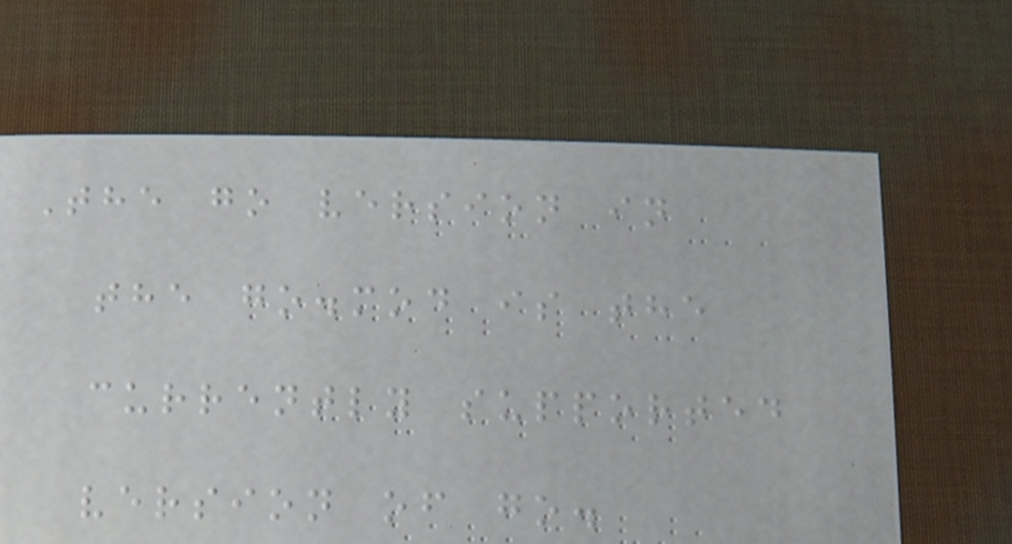The go version in
the go.mod is the
currently supported
version of go.
